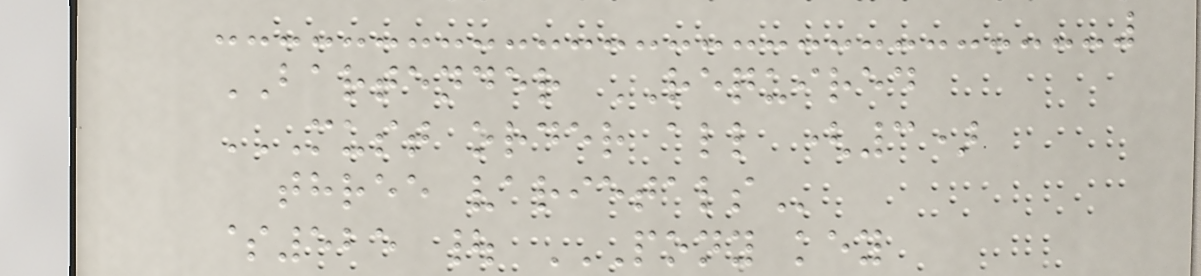BARTENDER REQUIRED
MUST ORDER ALL (3)
THREE VARIETALS
$525 | PONY KEY
